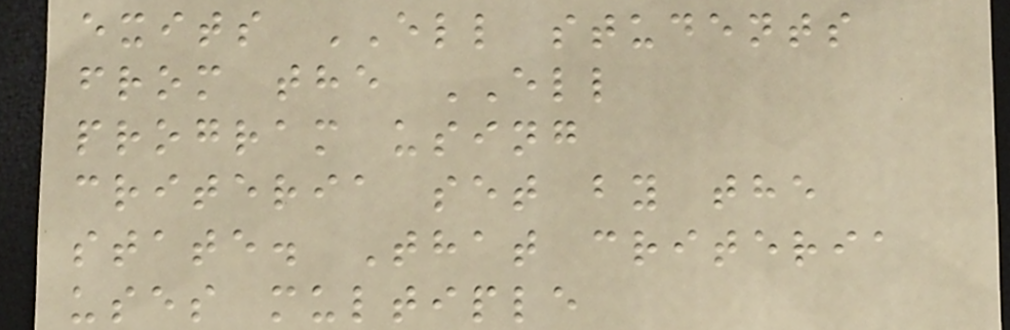exits ELL students
from the ELL
program using
criteria set by the
state. That criteria
uses multiple
